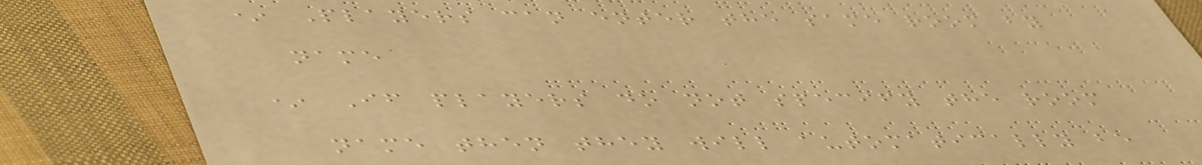* Players can enter the same room by
name
* If players do not specify the room
name then they will automatically be
